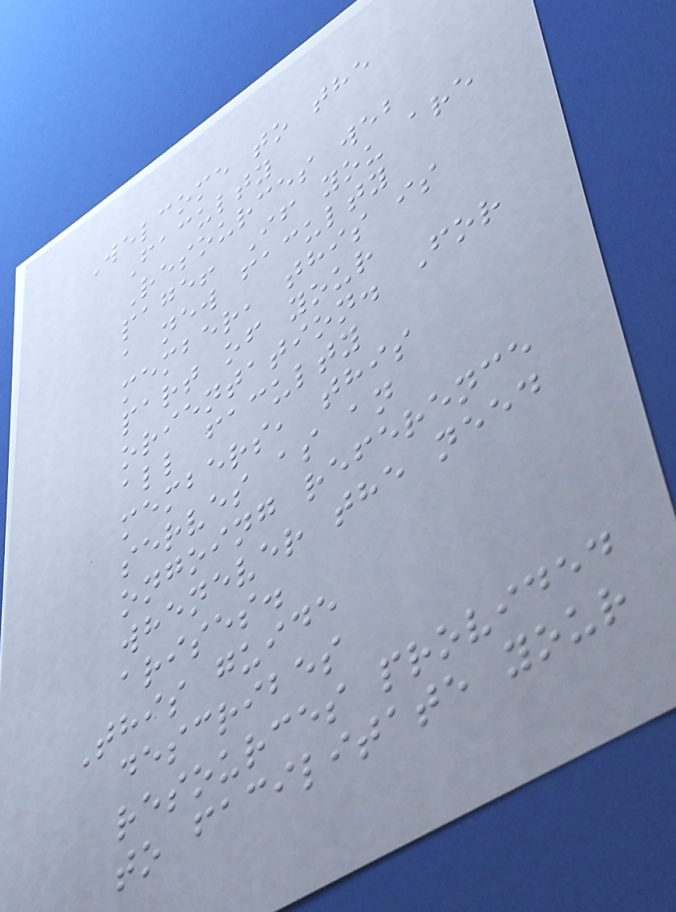Welcome to the
Faculty
Resources web
page! If you are
a new faculty
member, this is
part of your
orientation. For
all faculty
members, this
serves as an
ongoing reference
whenever the need
arises.
This guide
describes
resources provided
to facilitate your
